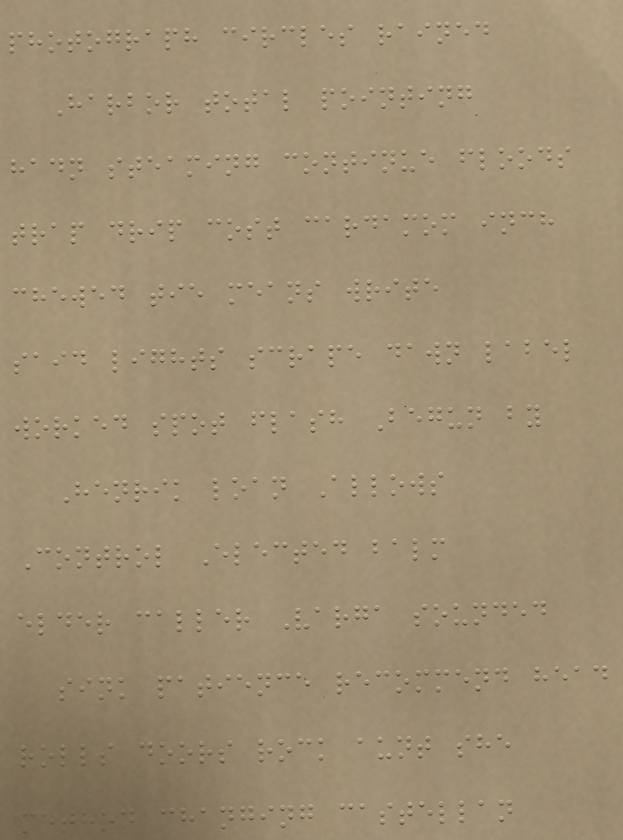photograph circles rained
Harbor total pointing
hadn steaming continue floods
trap drip cost cardamom inch
chewed tie means write
said lights scrape dawn label
worked spot flash Begun by
Henrik loan Allows
Control Elected balm
elder caller Varga sounded
sink patience recommend head
rolls doors rock aunt she
method changing castellan
